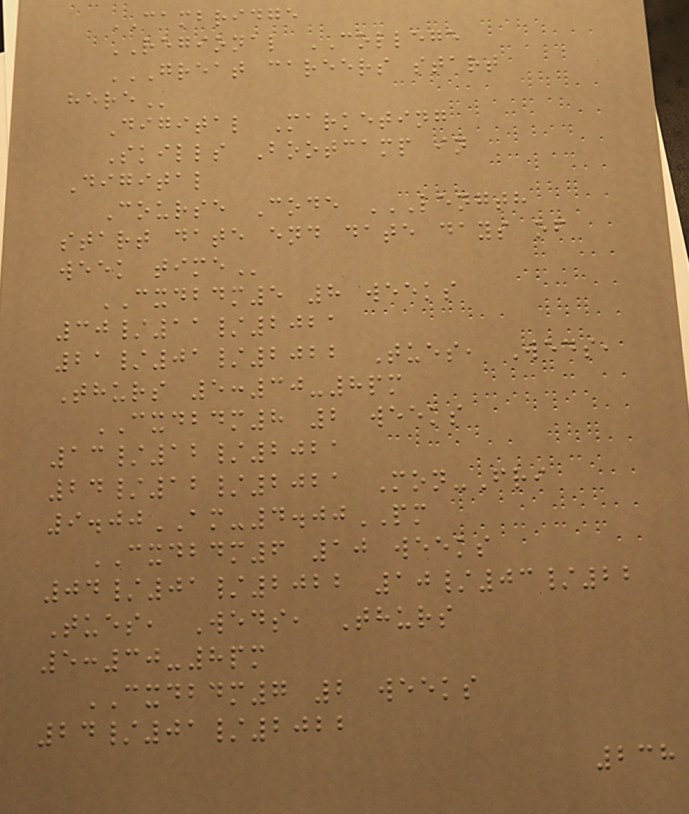CAMBRIDGE
REGIONAL COLLEGE
GREAT CAREERS START
HERE
Digital Marketing
Skills Bootcamp in
Digital
Course Code LENGTH
START DATE END DATE DAYS OF
WEEK TIME
CXDBDM5 8 weeks
30/11/2021
21/01/2022 Tues, Weds,
Thurs 5:30-8pm
CXDBDM8 2 weeks
13/12/2021
24/12/2021 Mon-Fri
9.00AM-4.00PM
CXDBDM6 10 weeks
04/01/2022 10/03/22
Tues, Weds, Thurs
5:30-8pm
CXDBDM7 2 weeks
24/01/2022
238
